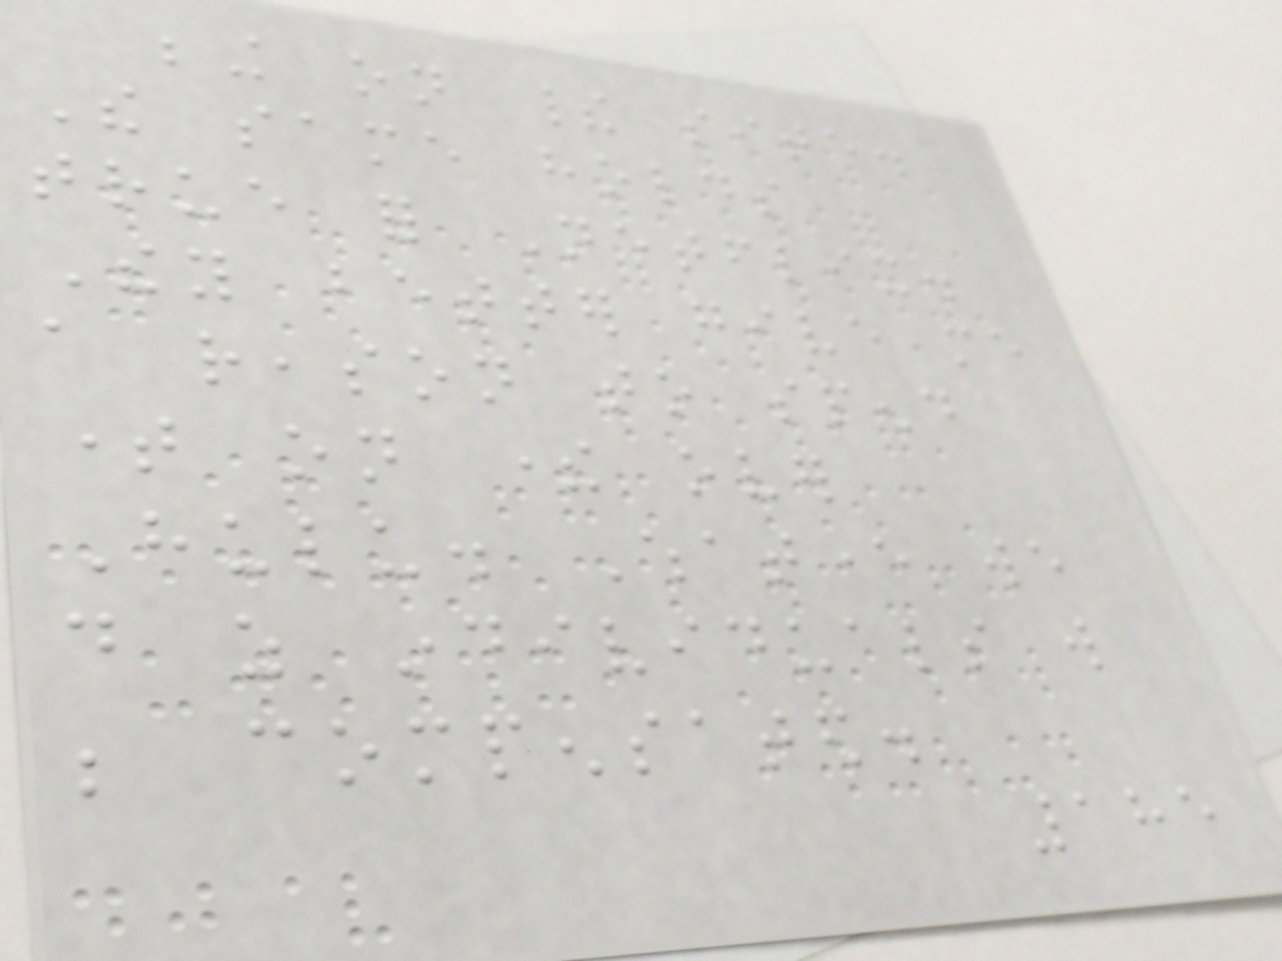being on their site.
The same holds
true for Netflix.
They better give me
a reason to spend
time on there over
Hulu. Whatever we
do as individuals will
be compensated.
185
